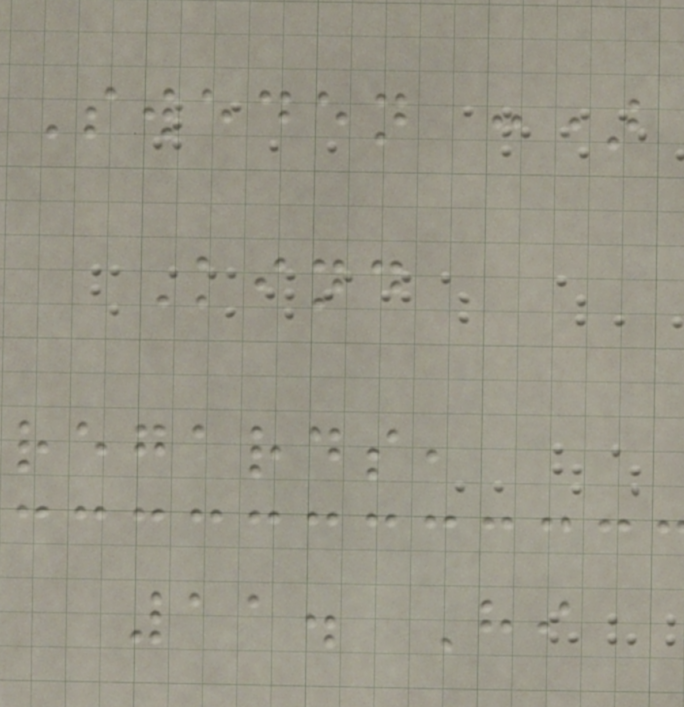Sweden :)
Kind
regards,
11. Hi
